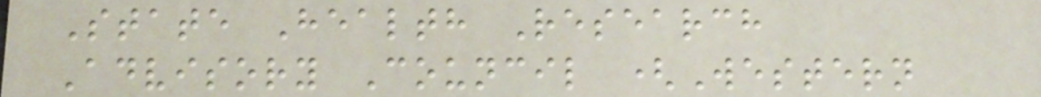State Health Research
Advisory Council (Western
